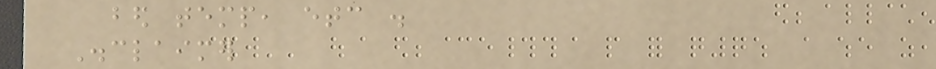bed temp, etc .
Disclaimer
